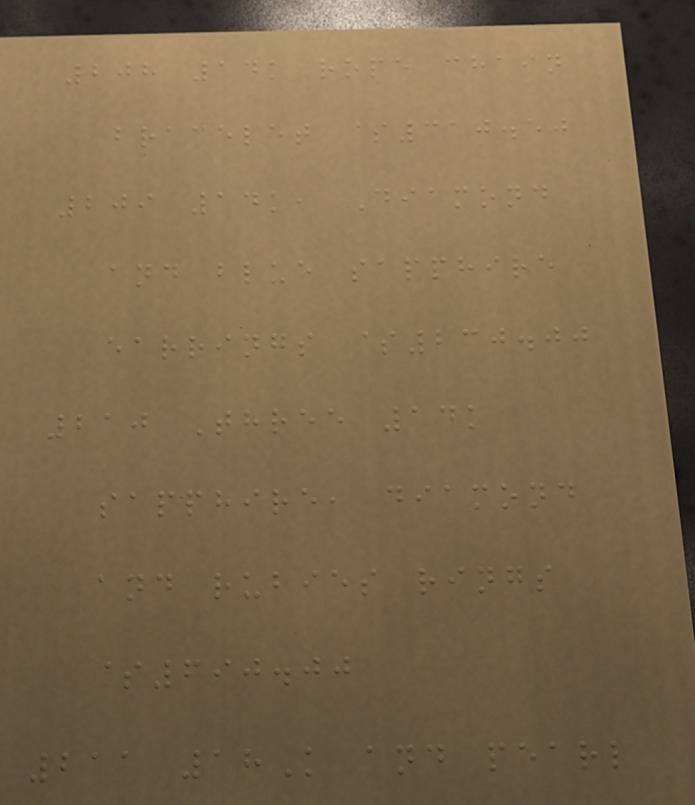208 14k rope chain
bracelet $310.50
209 14k, Diamond
and blue sapphire
earrings $230.00
210 Three 14k
sapphire, diamond
and rubies rings
$690.00
211 18K and pearl
